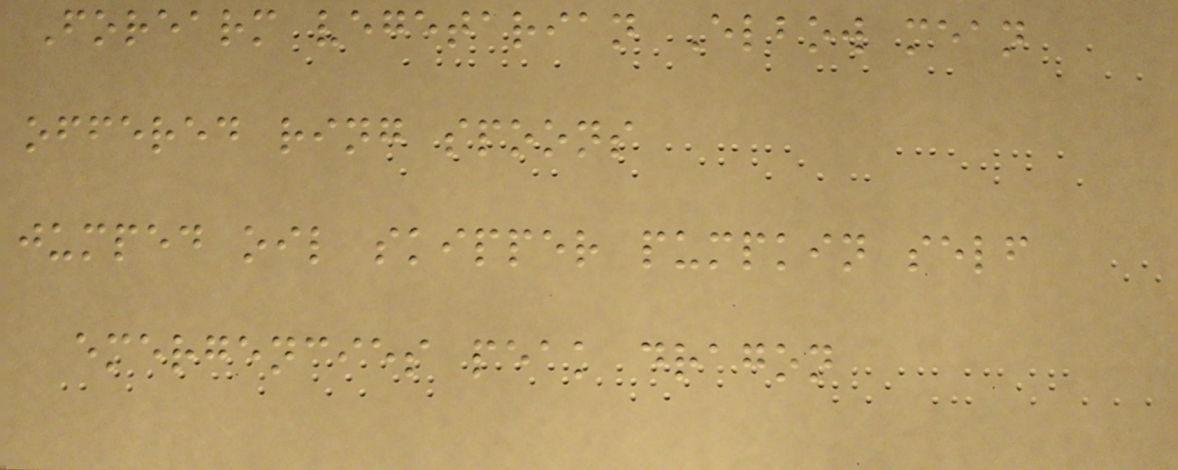Forearm vegetarian Elbow mean
offered ring spoons
jumped oil skipper pumpkin self
emergencies peak dragon
